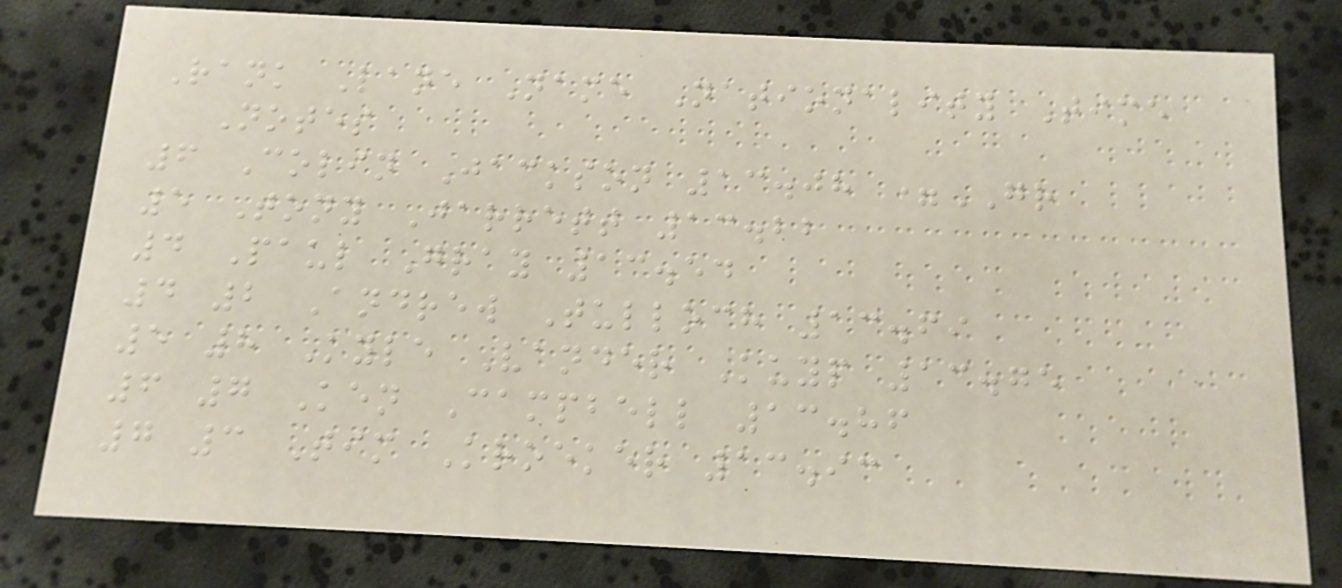Rank Lane Name Nationality Time
Notes
6 Colin Jackson 13.08 =GR
5 Tony Jarrett 13.22
4 Paul Gray 13.54
4 2 Andrew Tulloch 13.69
5 8 Kyle Vander Kuyp 13.75
6 7 Ken Campbell 13.86
7 3 Tim Kroeker 13.93
